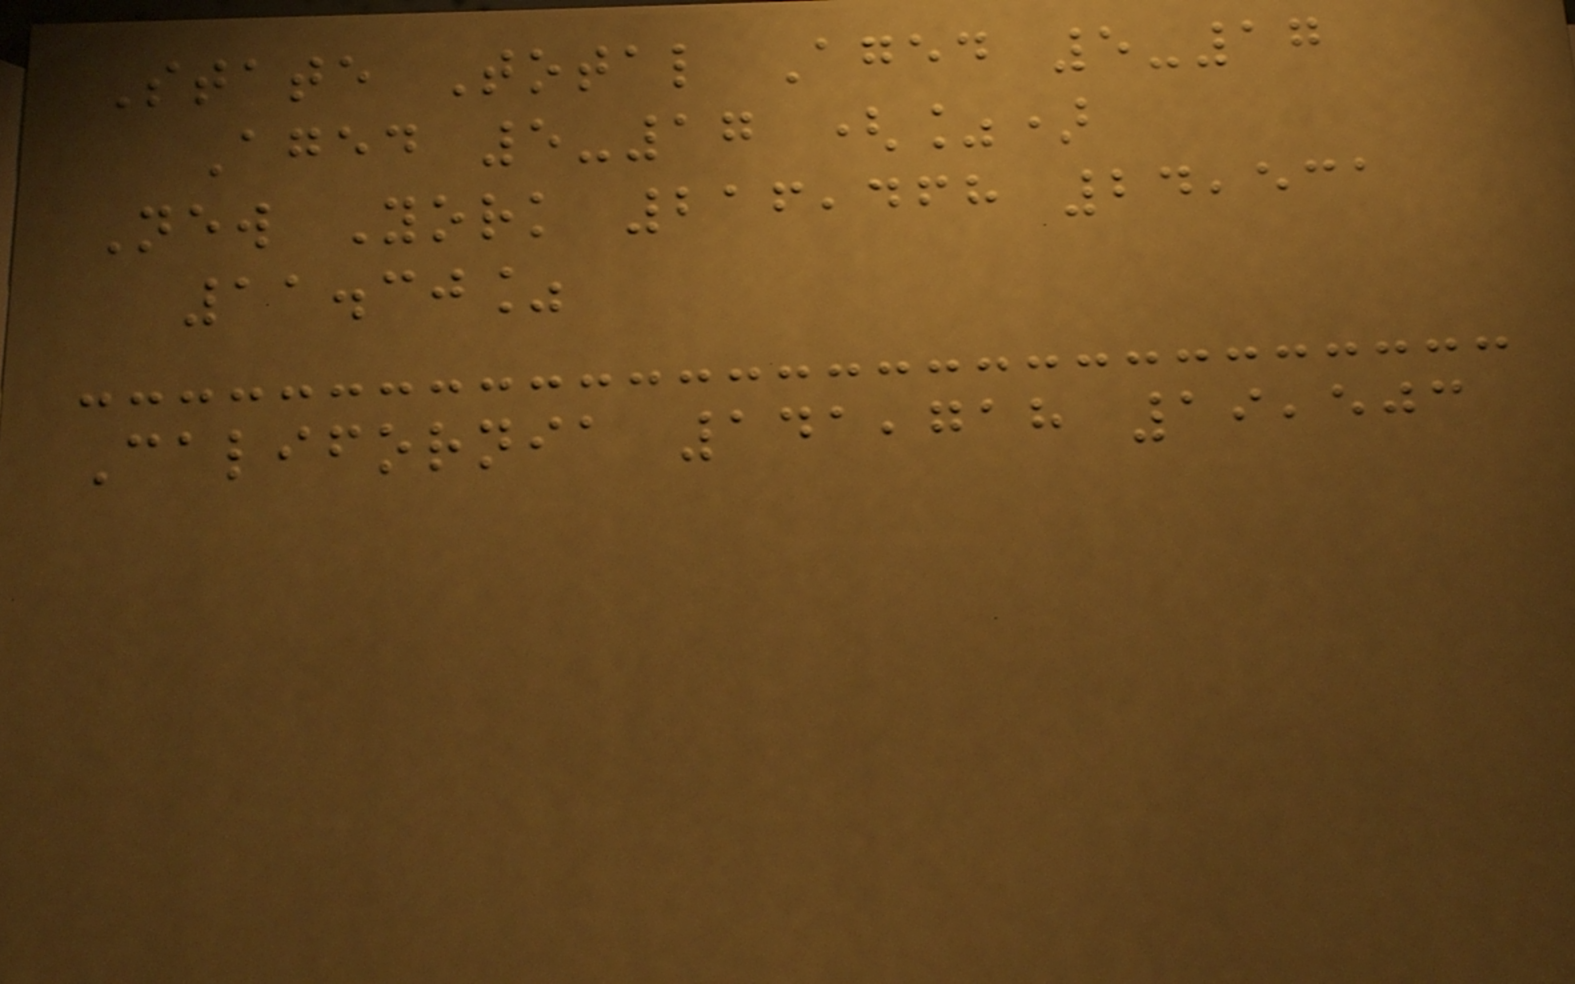State Total Aged 5-17
Aged 5-17 (%)
New York 216,468 24,531
11.30%
California 141,718 19,503
